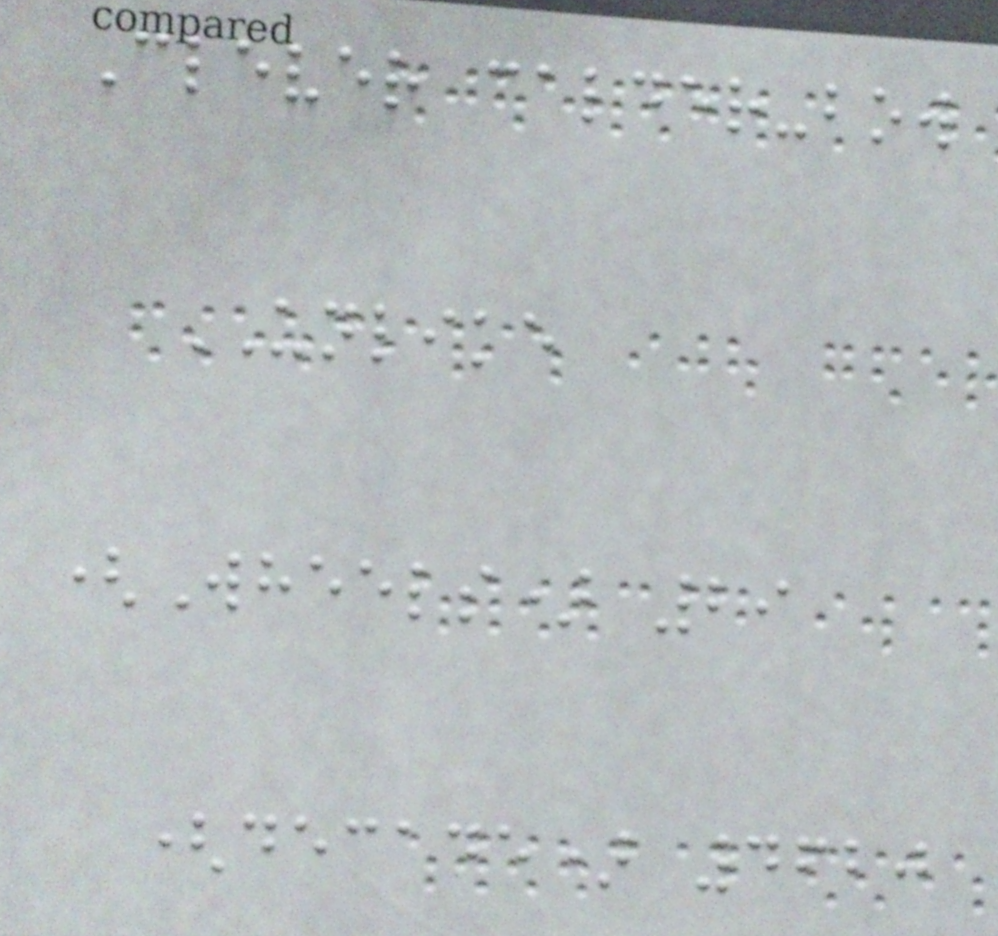Clever calder-bow
UNLIKE
(Wheels) 29
(decade) 4620
